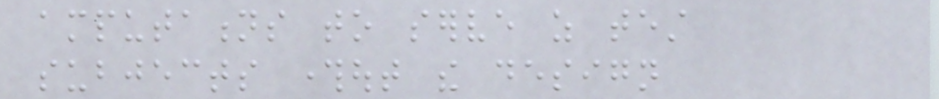amputations to serve as test
subjects throughout the design
